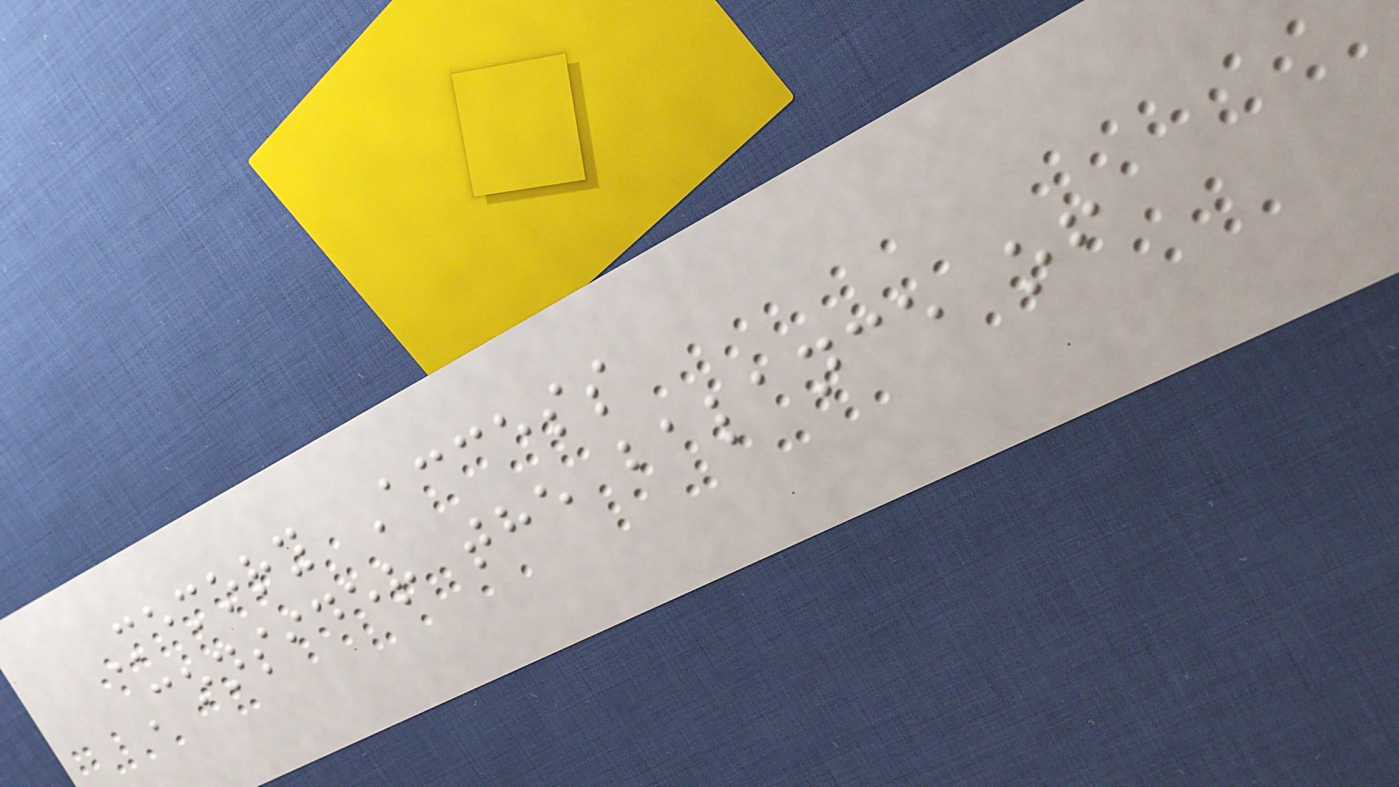Memory Access
Consider the balance of
